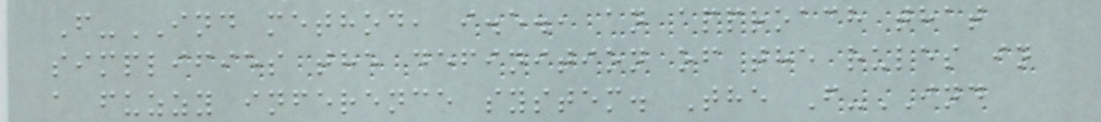F-IND method, i.e., an approach that
simplifies the definition of the rules in
a fuzzy inference system. The F-IND
